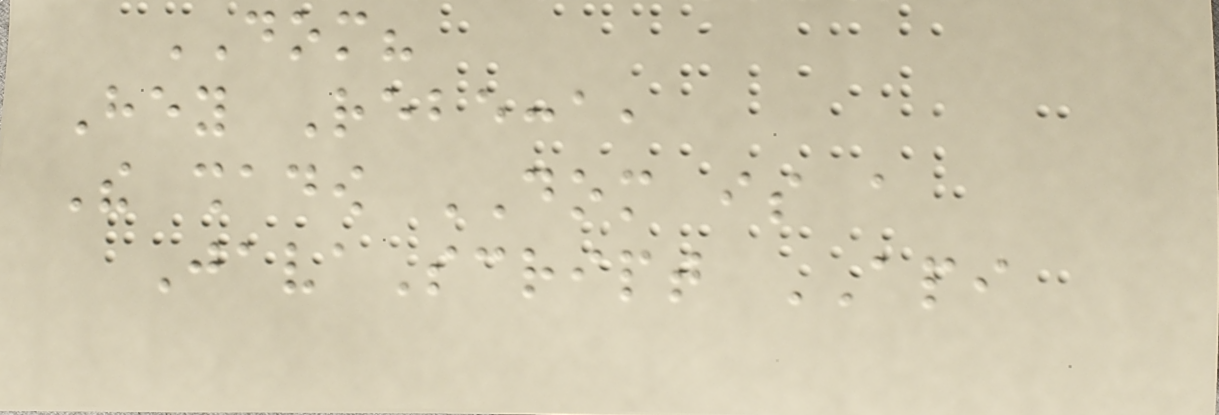DOM?
Hey Rebecca,
The shadow DOM is a
JavaScript API
